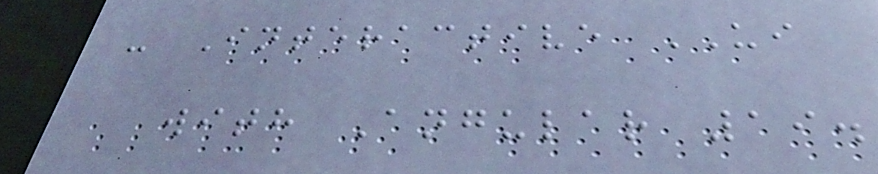- Interactive UI
with Angular 19.
